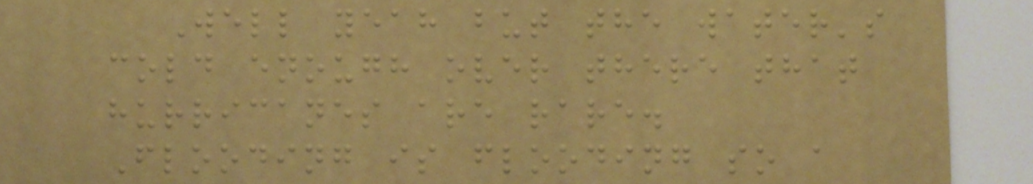Well yeah but the water's
cold enough over there that
hurricanes are rare.
Flooding is flooding so a
